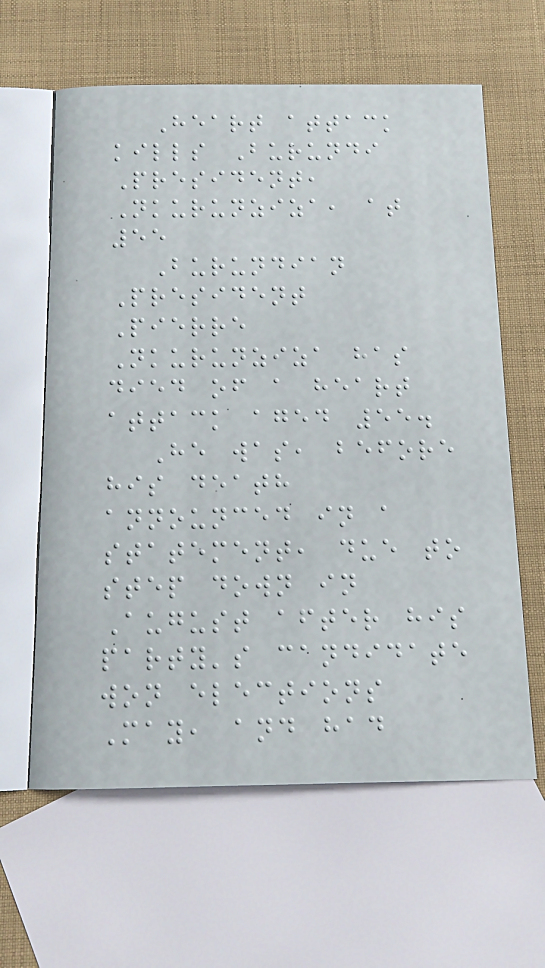Heart attack
kills Burundi
President,
Nkurunziza, at
55
Burundian
President
Pierre
Nkurunziza has
died of a heart
attack aged 55.
He was, before
his death
announced in a
statement, due to
step down in
August after his
party's candidate
won elections
May, and had
